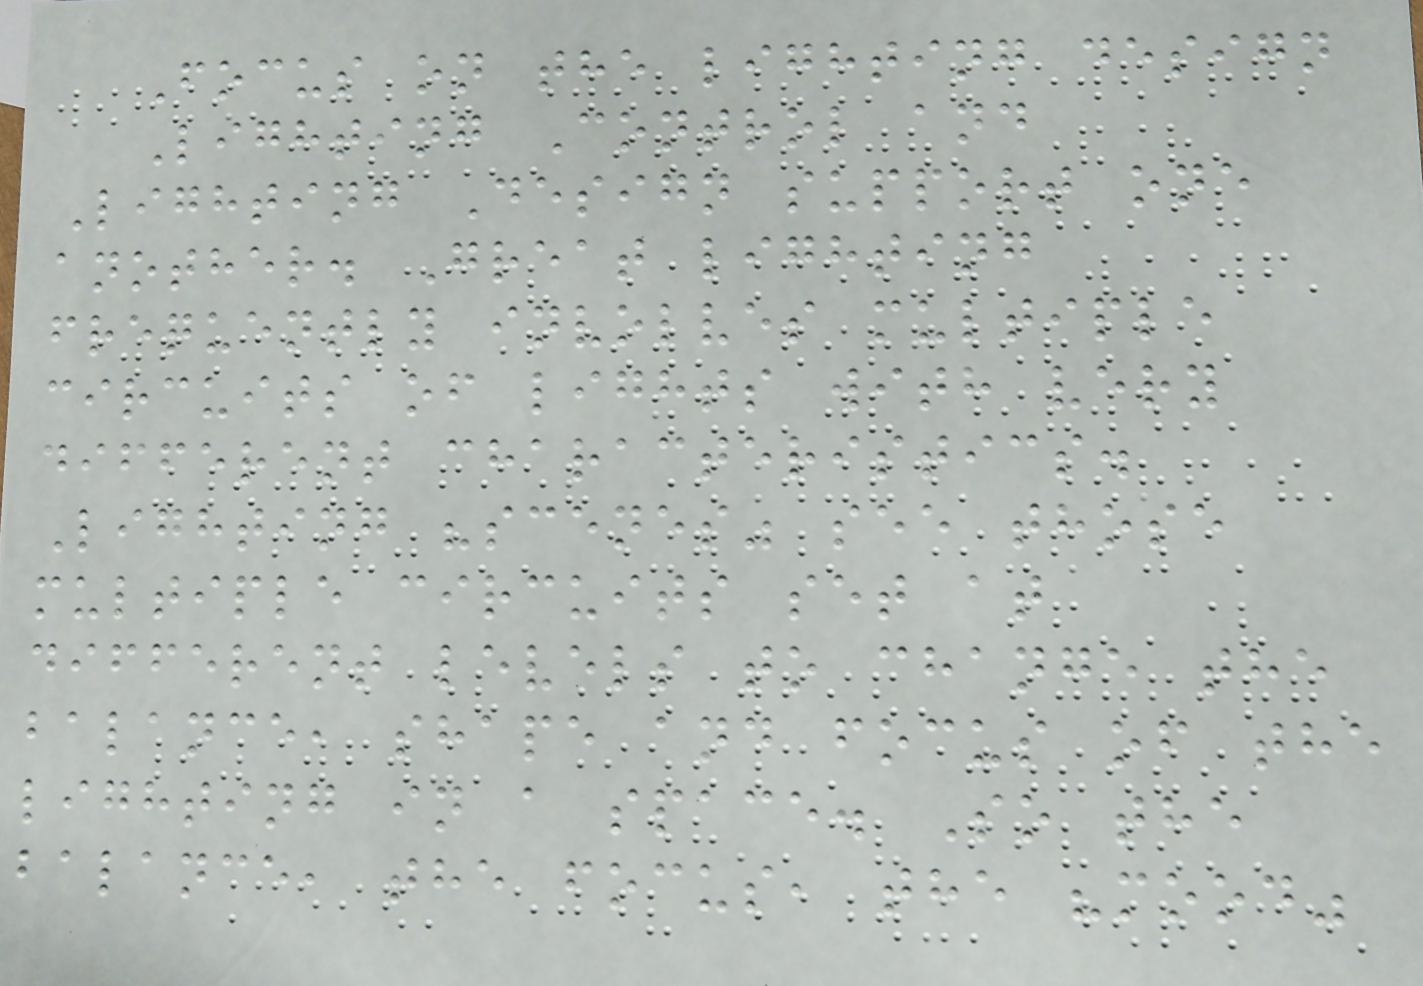Focus on the lighting design
Lighting Control and
Lighting Design support one
another. Great lighting
frequently involves multiple
circuits of lights with very
different characteristics.
Lighting "scenes" see those
multiple circuits set at
different levels to change the
balance, shape and focus of the
lighting in a space. So the
balance, the focus, the "mood"
